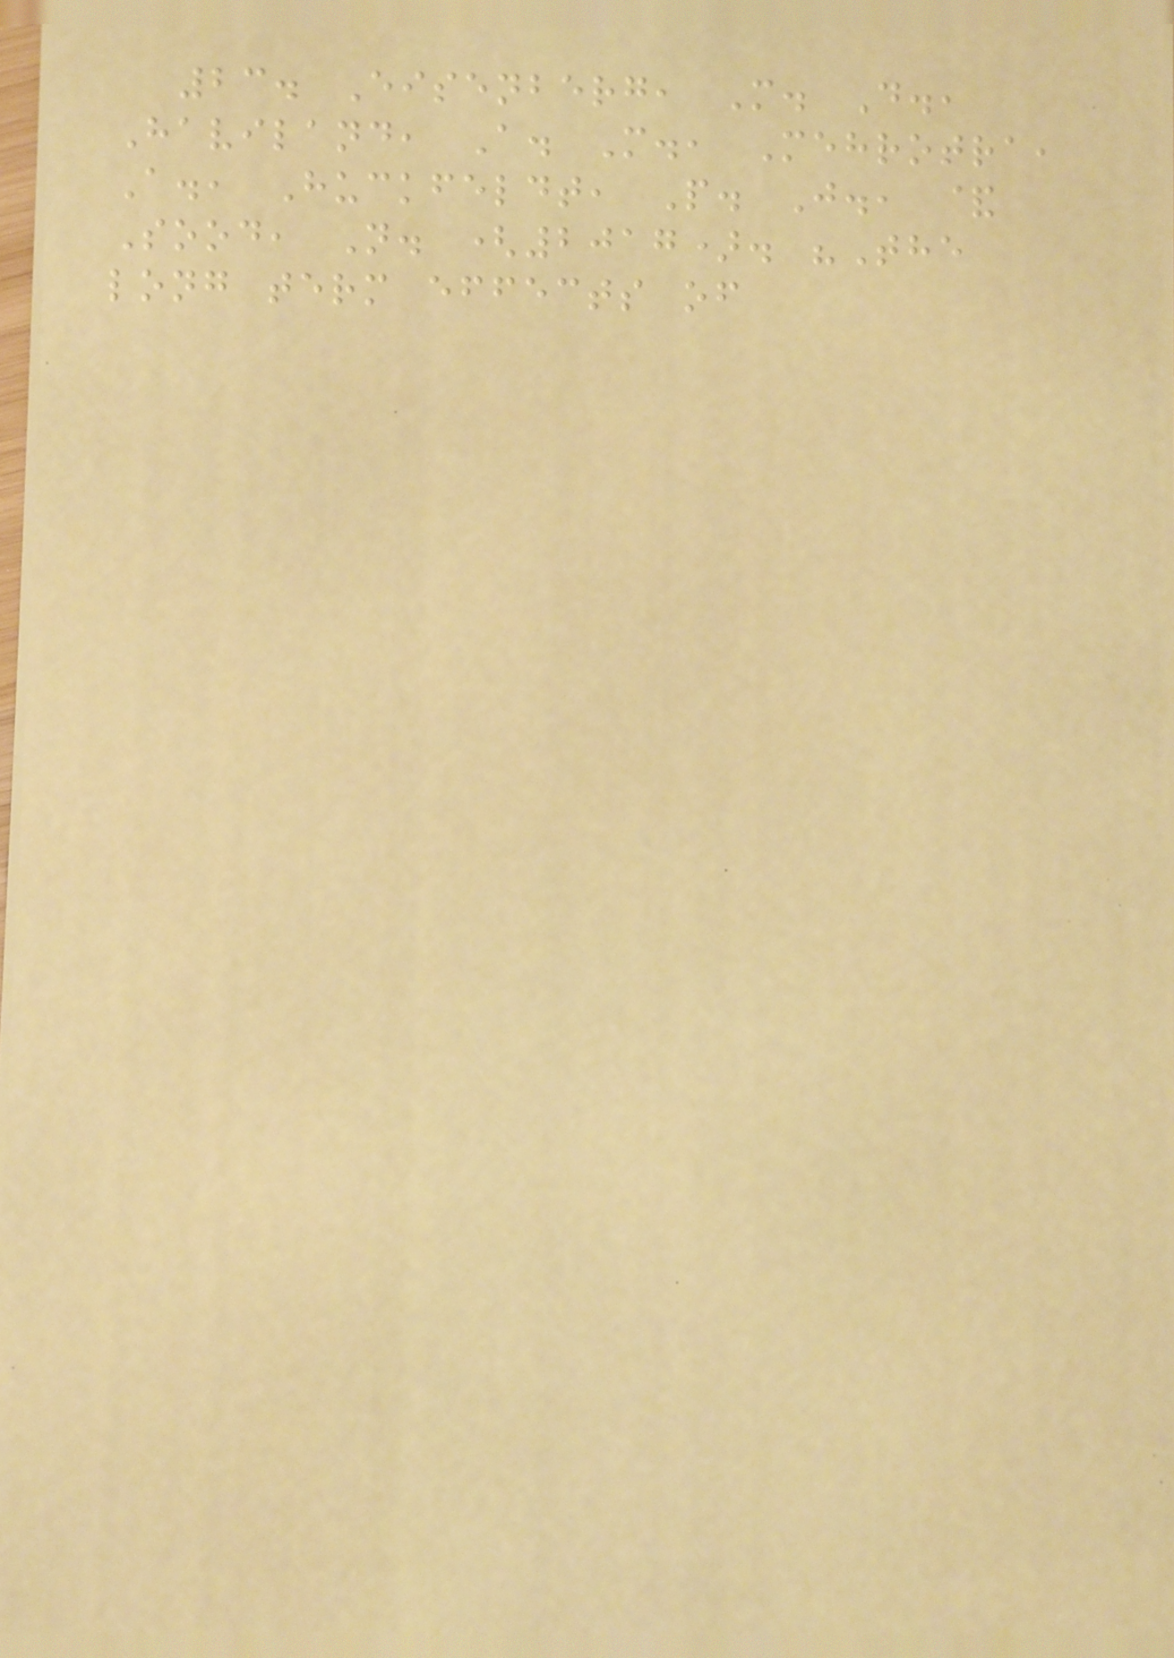23. Eisenberg, M. D.,
Haviland, A. M., Mehrotra,
A., Huckfeldt, P. J., &
Sood, N. (2017). "The
long term effects of
